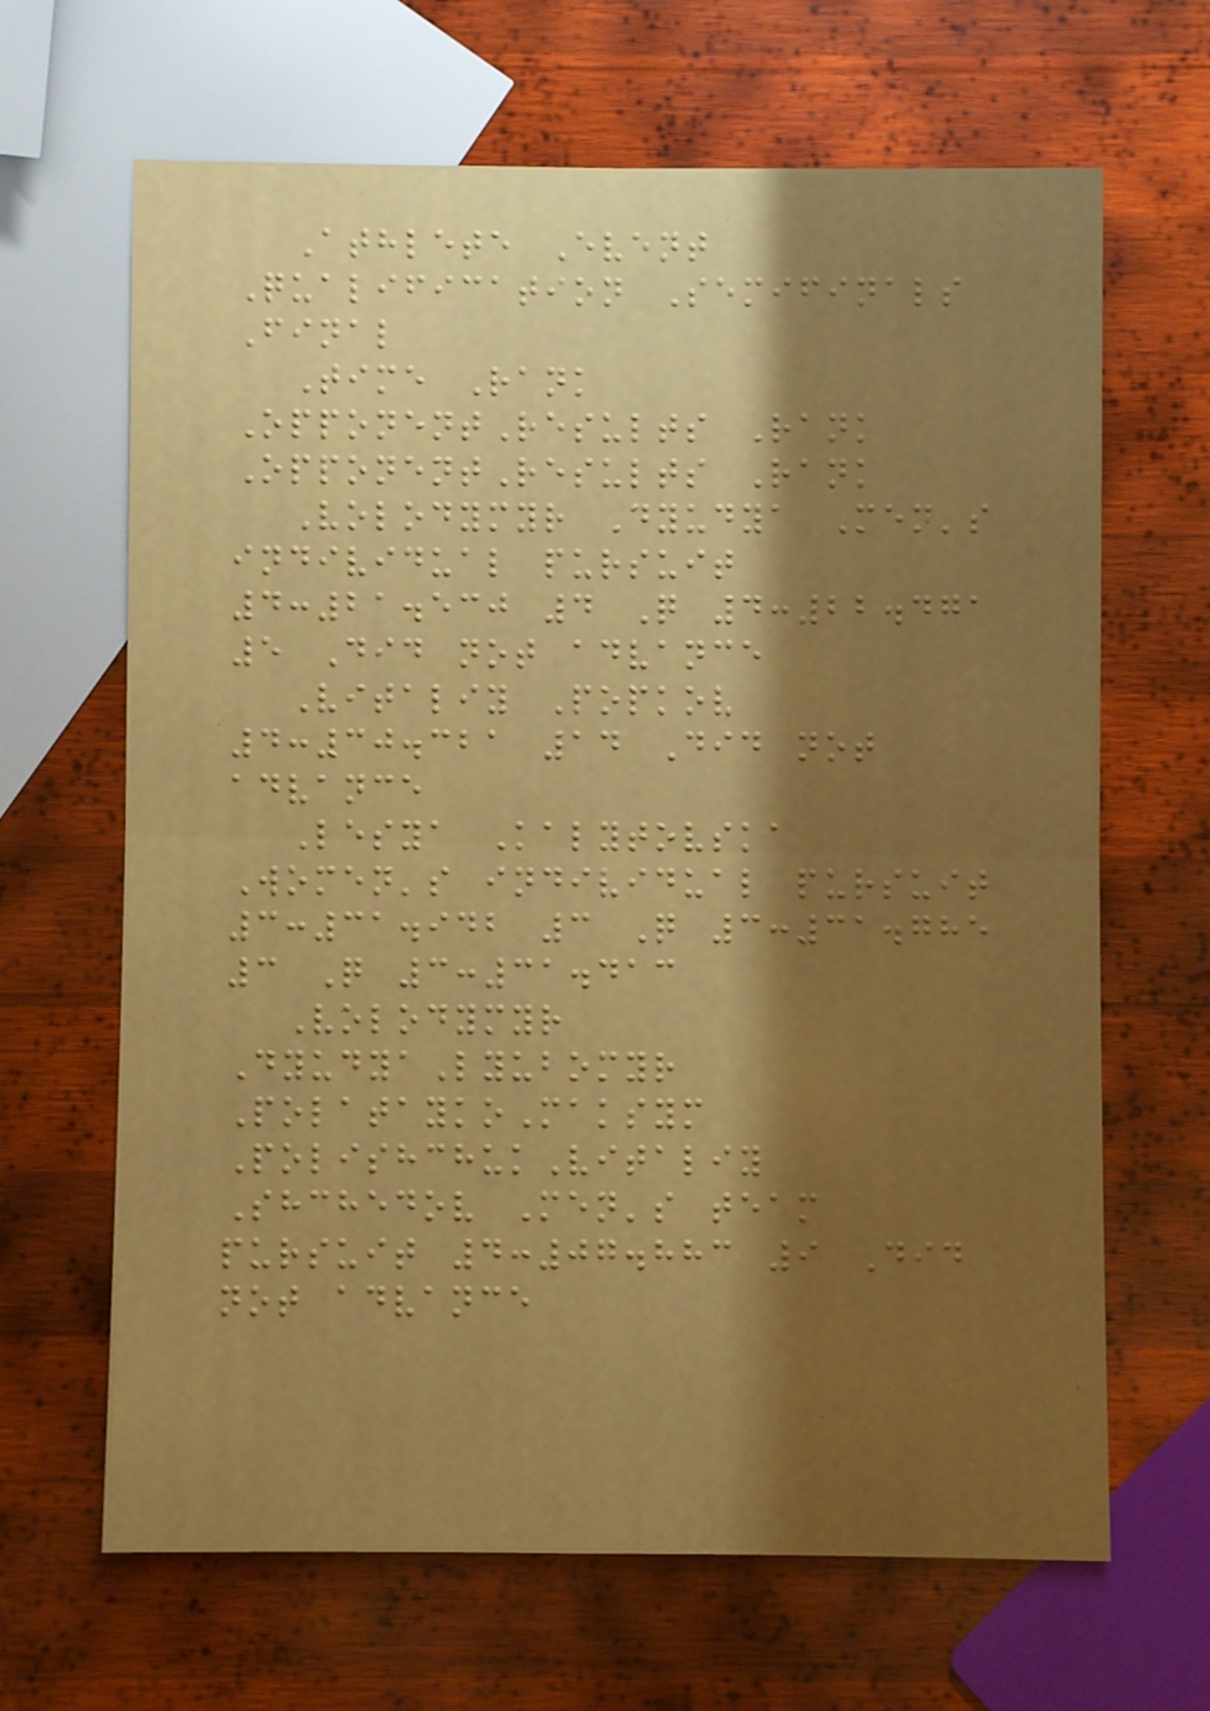Athlete Event
Qualification Semifinals
Final
Time Rank
OpponentResults Rank
OpponentResults Rank
Volodymyr Dyudya Men's
individual pursuit
4:21.530 4 Q 4:22.471
5 Did not advance
Vitaliy Popkov
4:30.321 14 Did not
advance
Lesya Kalytovska
Women's individual pursuit
3:31.942 3 Q 3:31.785
3 Q 3:31.413
Volodymyr
DyudyaLyubomyr
PolataykoMaksym
PolishchukVitaliy
Shchedov Men's team
pursuit 4:07.883 9 Did
not advance
